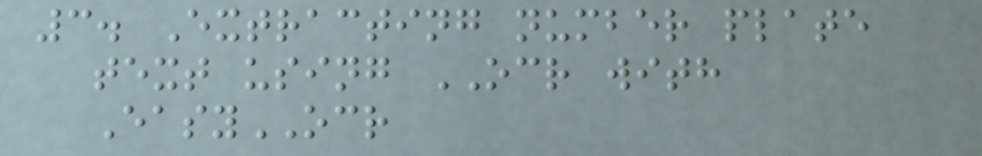3. Extracting number plate
text using OCR with
EasyOCR
